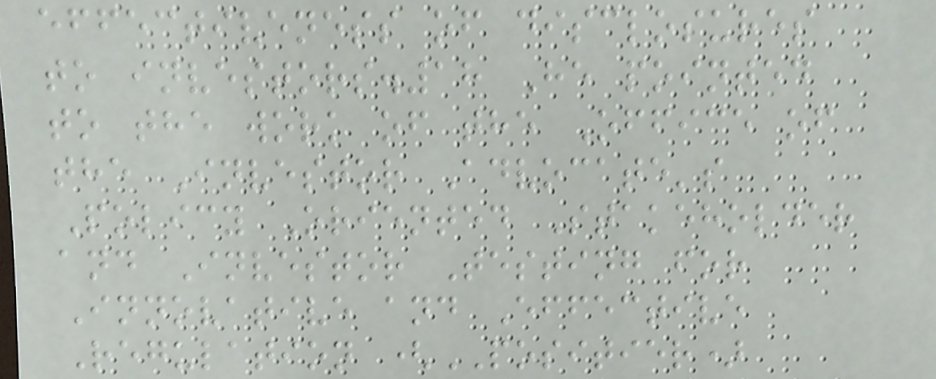effectiveness of disclosures
to investors.18 He pointed
to the work of the Office of
the Investor Advocate's
Policy Oriented Stakeholder
and Investor Testing for
Innovative and Effective
Regulation (POSITIER)
